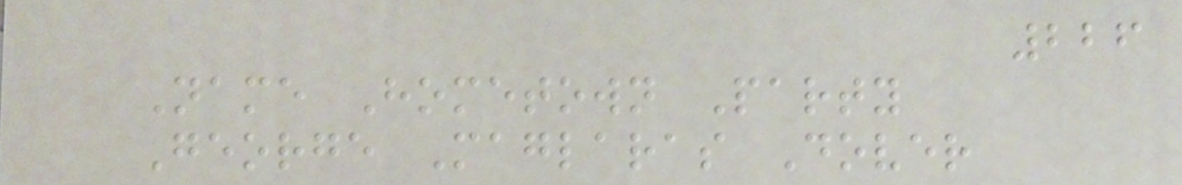226
Name Hometown Party
George Maglaras Dover
